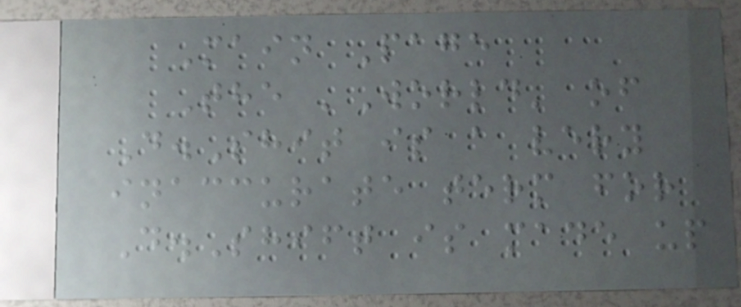Main Page
The 'World' of
D.Shit is a very
inaccurate term for
D.Shift is made up
